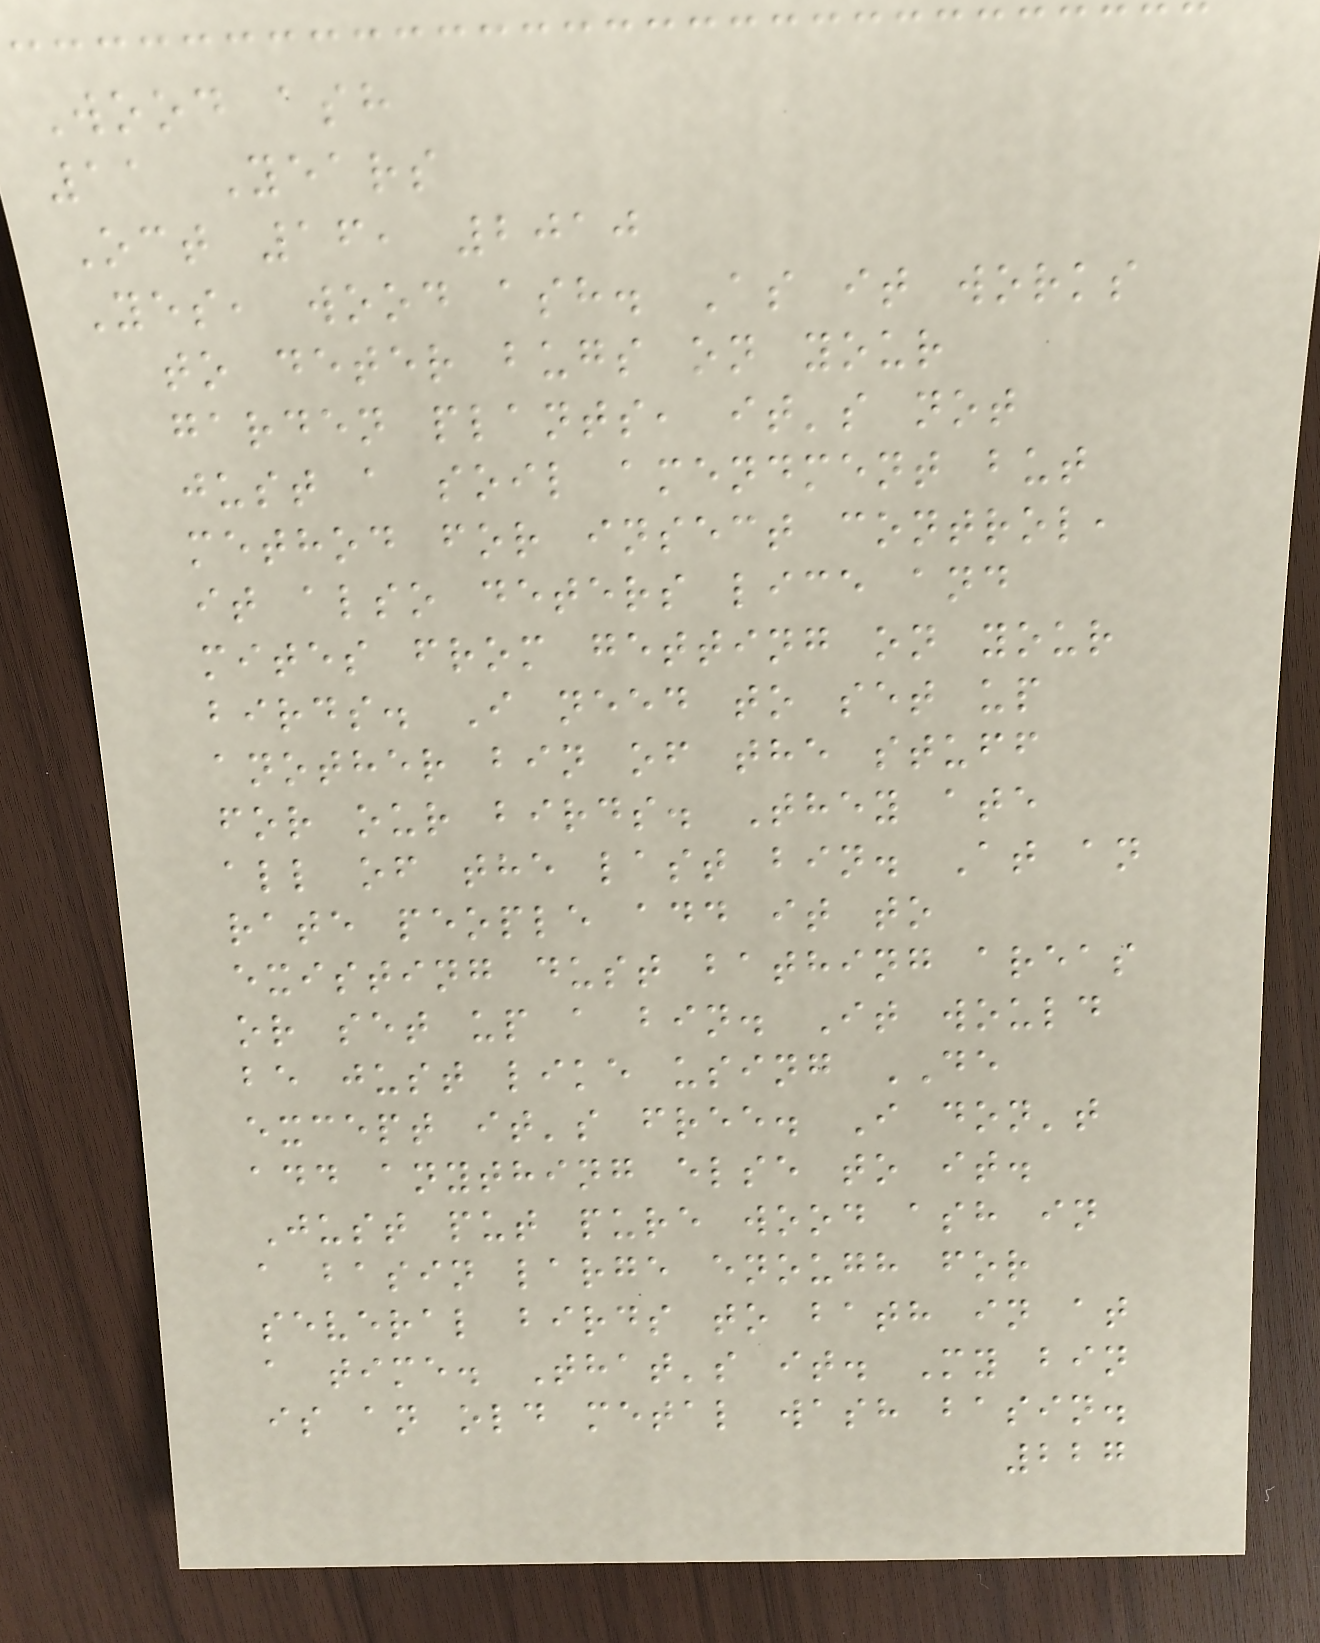Wood ash
11 Years
Oct 16, 2010
Yes, wood ash. As it works
to deter bugs on your
garden plants, it's not
just a soil amendment but
method for insect control,
it also deters lice and
mites from getting on your
birds. I need to set up
another bin of the stuff
for our birds. They ate
all of the last bin. At an
rate people add it to
existing dust bathing areas
or set up a bin. It would
be just like using DE
except it's free. I don't
add anything else to it.
Just put pure wood ash in
a basin large enough for
several birds to bath in at
a time. That's it. My bin
is an old metal wash basin.
227
